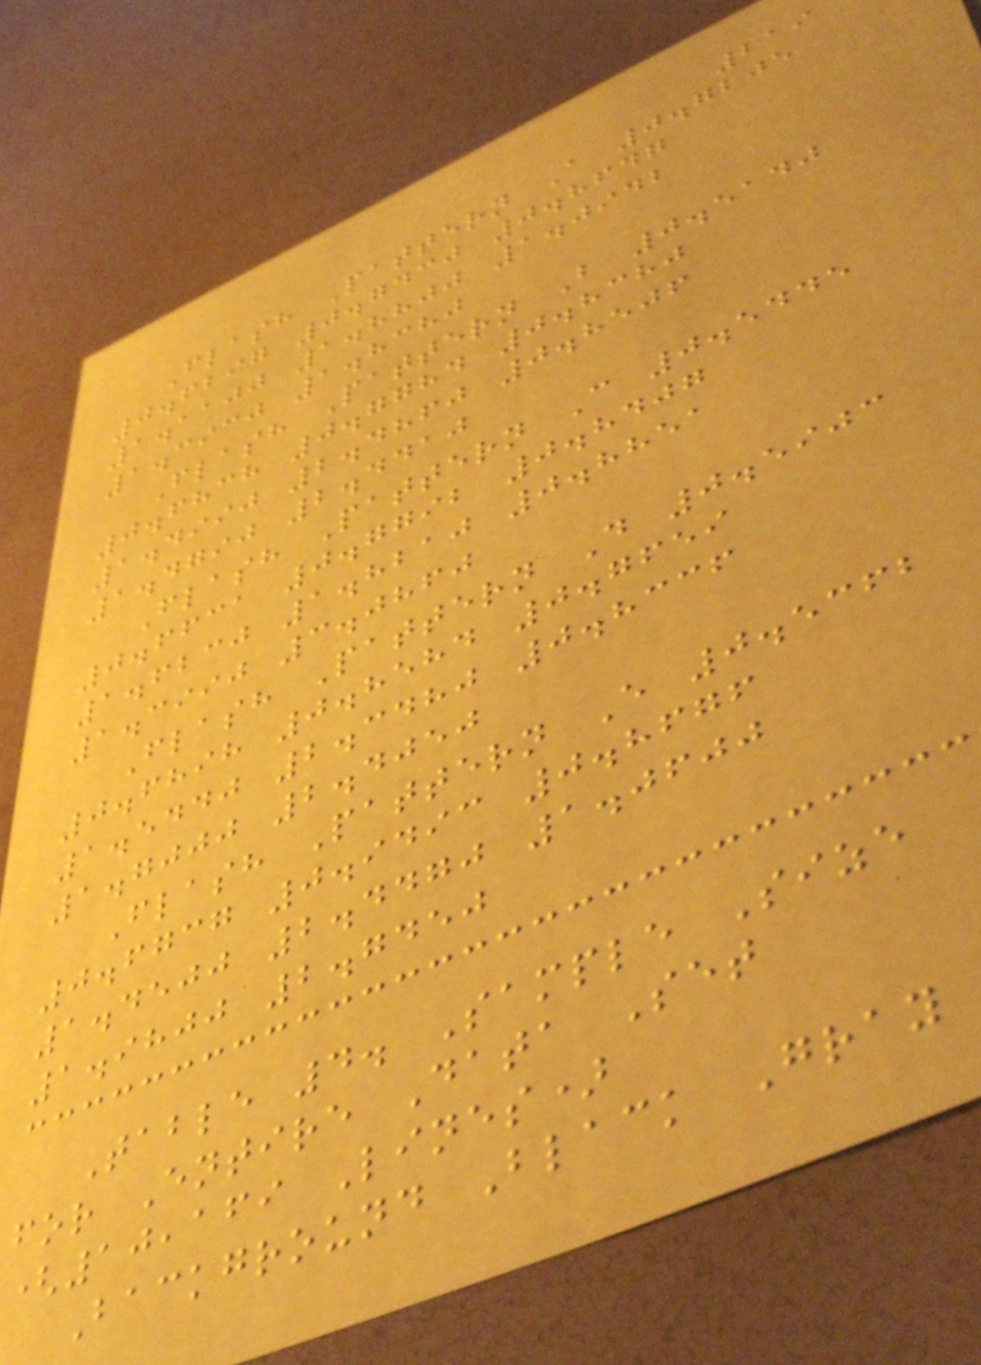219
Flash Pattern A 0.7205
0.6297 0.7430 0.8647
1.1100 1.8800 1.0942
1.3930 1.8380
Flash Pattern B 0.5140
0.6838 0.7784 0.8380
1.4990 2.4860 0.8506
1.4790 2.4410
Flash Pattern C 0.5445
0.6631 0.7792 0.8407
1.6230 1.8210 0.8851
1.3990 3.0860
Flash Pattern D 0.5903
0.6898 0.8584 0.7659
1.5440 2.3480 0.8336
1.7000 2.4050
Flash Pattern E 0.5362
0.6737 0.9493 0.8676
1.4500 2.4470 1.0600
1.9800 2.7450
Table 4. Sample Size
for Entire Data Set
(10,169 Lines)
Background Black Gray
